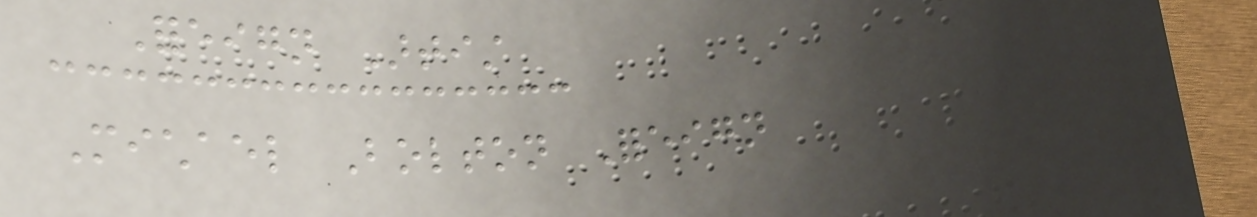Foreign Artist
Michael Bolton Foreign
